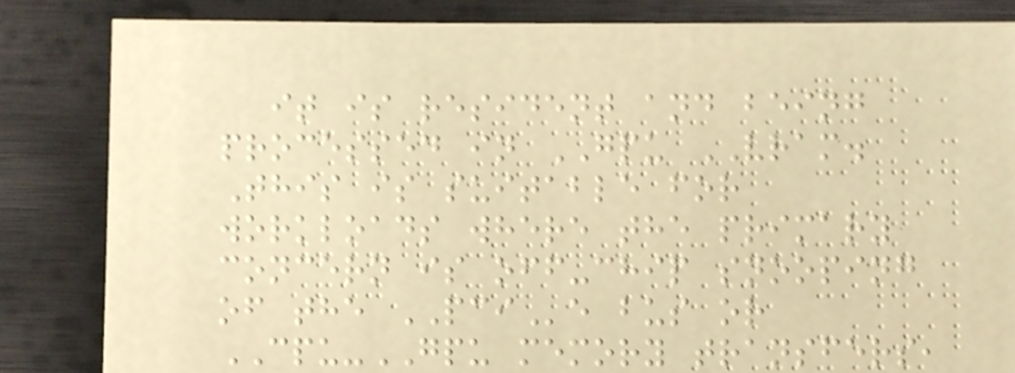it is resident and being
processed in GPU VRAM.
This is suitable for
workloads where the primary
concern is off-chip snooping
of the PCIe bus or
CPU-GPU memory transfers,
